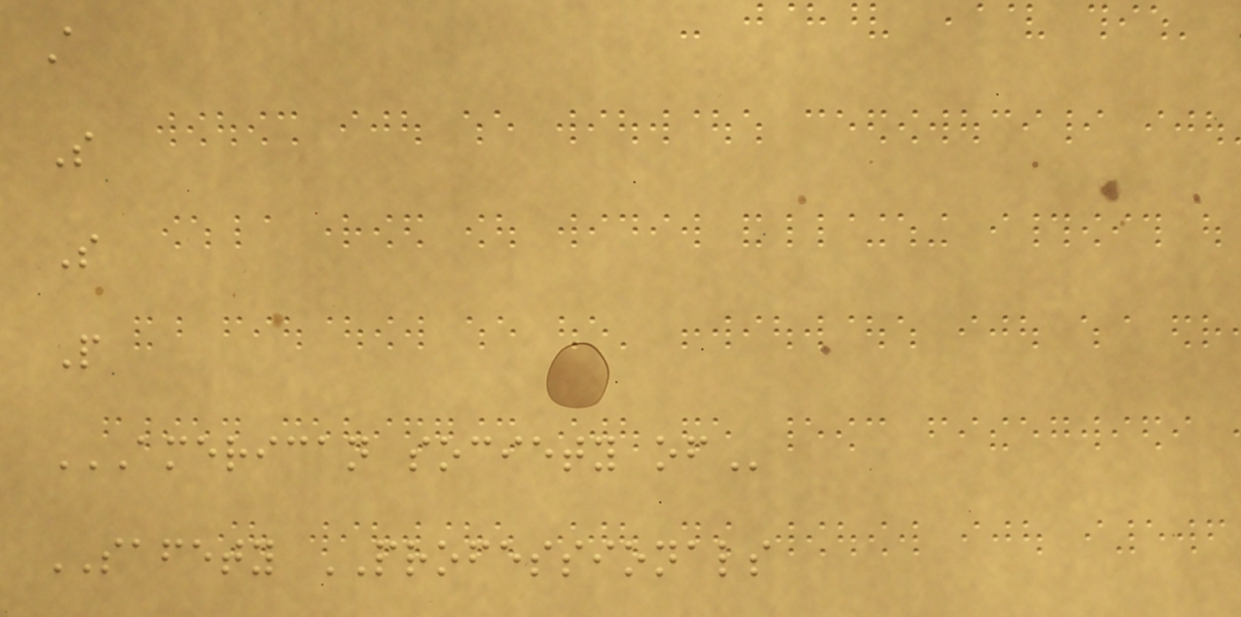A
S
S
P
AMERICAN SOCIETY OF
SAFETY PROFESSIONALS
